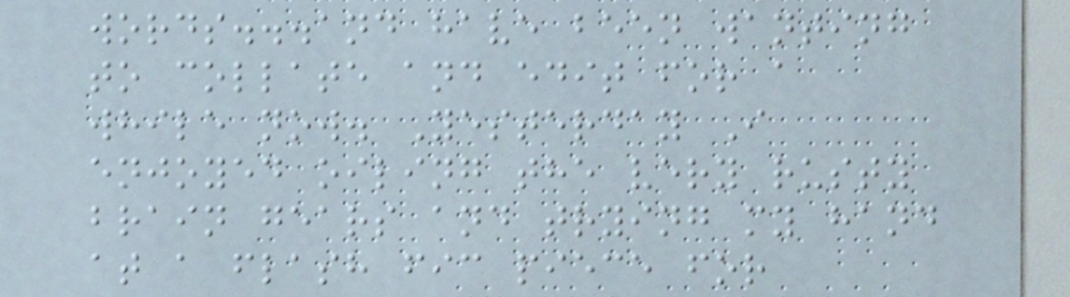words...and have been wanting
to collate and edit for a
while now. Yesterday I
enjoyed oiling the very rusty
brain gears and trying my hand
at a flash fic piece for
